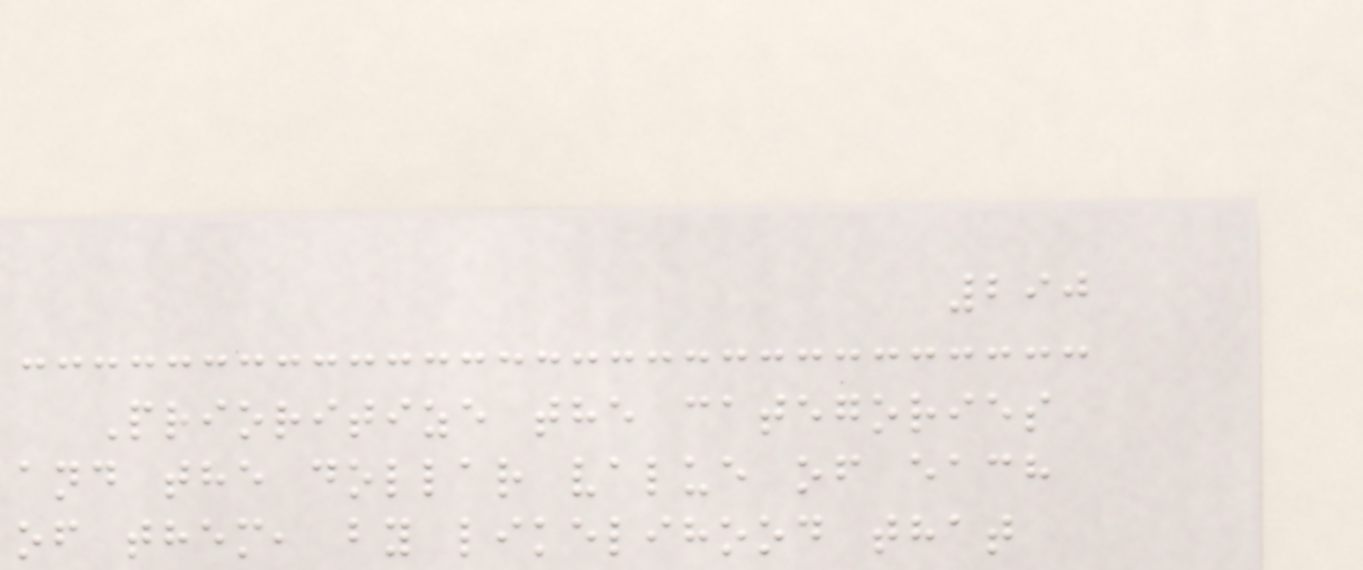290
Prioritize the categories
and the dollar value of each
of them, by likelihood that
